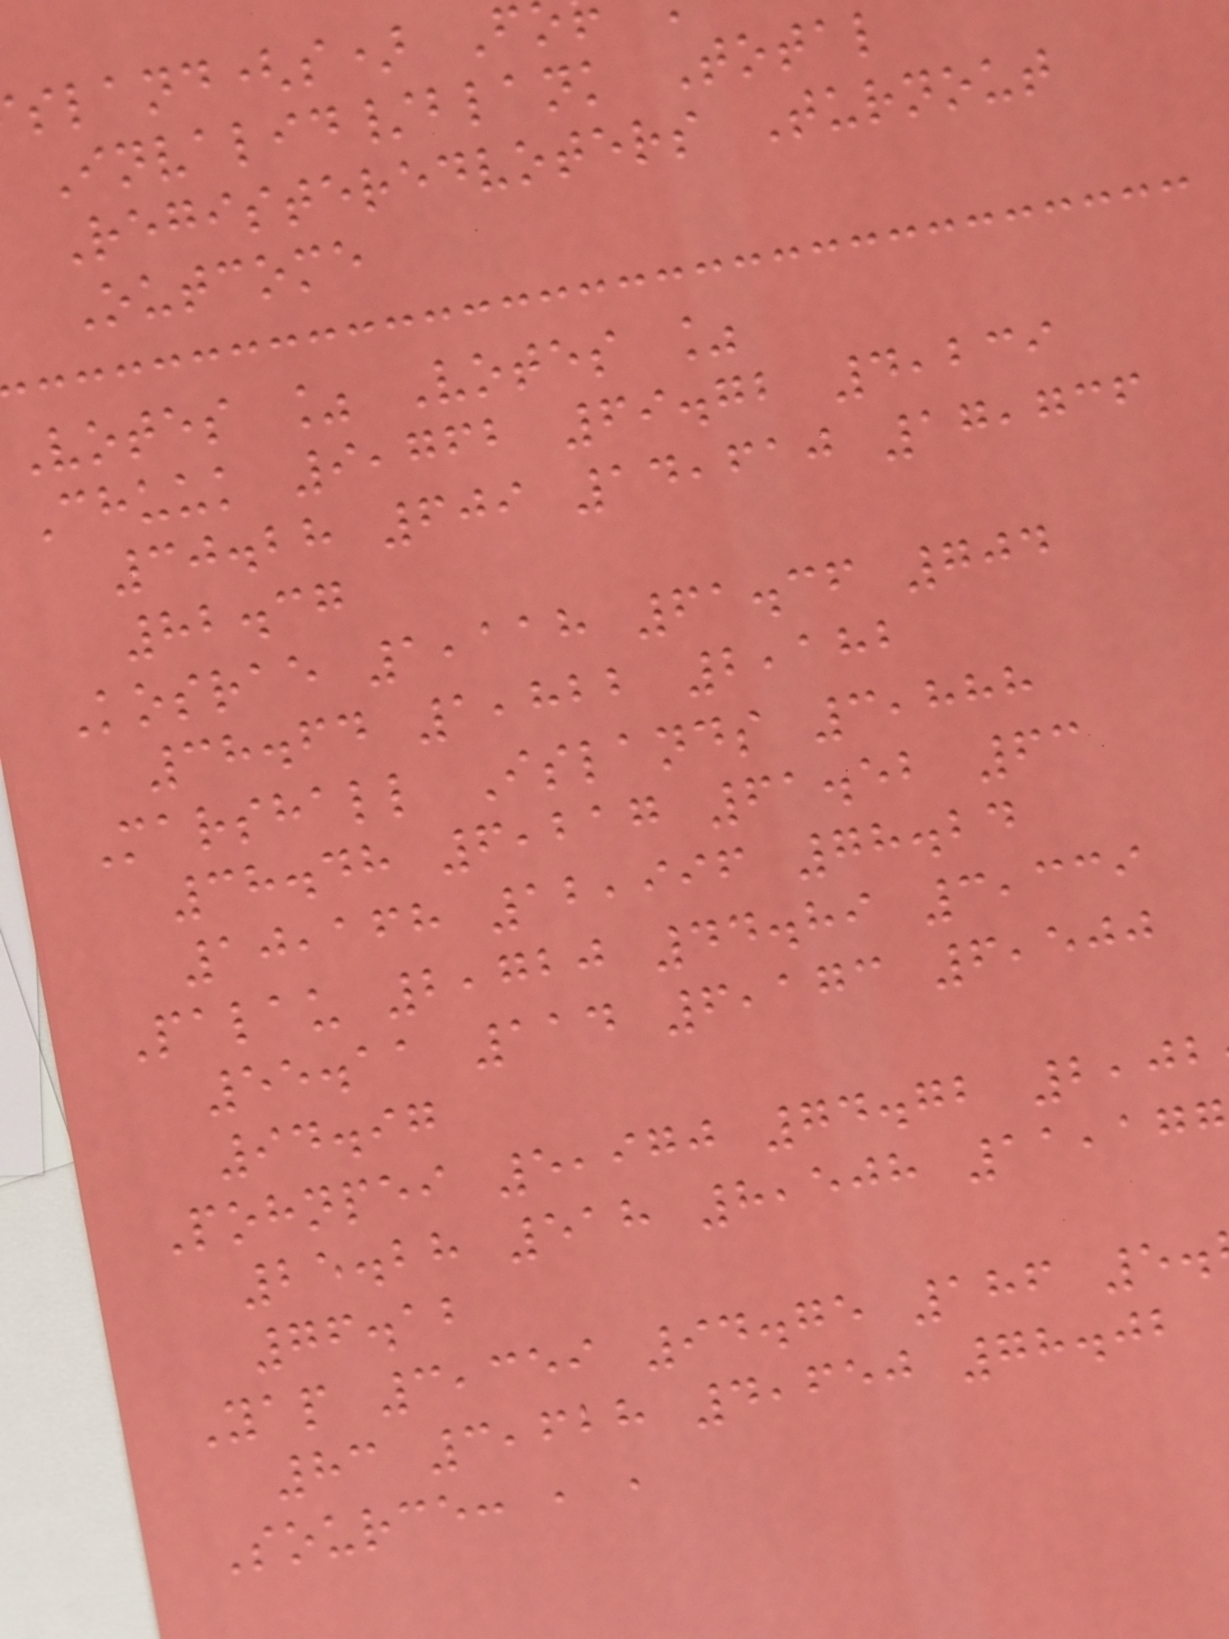sland(s) F
Invalid/blank Total
Registeredvoters Turnout
Outcome
Votes % Votes %
Chuuk 9,762 69.72 4,239
30.28 609 14,610 17,736
82.37
Kosrae 1,118 61.36 704
38.64 1,822 2,182
Marshall Islands 3,888
38.48 6,217 61.52 63
10,168 12,996 78.24
Palau 2,720 44.89 3,339
55.11 114 6,173 6,500
94.97
Pohnpei 5,970 74.72 2,02
25.28 518 8,508 11,177
76.12
Yap 3,359 94.75 186 5.
83 3,628 4,650 78.02
Source: , ,
